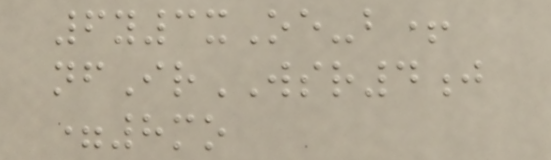6y3xOe-b+
nfIrWSR4j
=8mo
